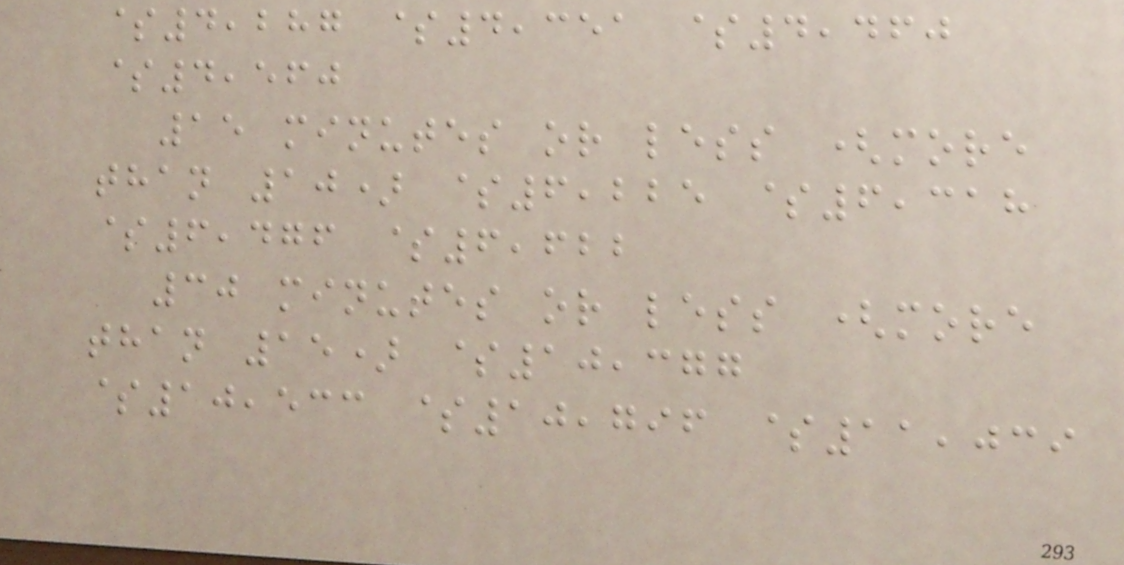$4,287 $4,351 $4,460
$4,560
15 minutes or less (more
than 10) $6,225 $6,318
$6,476 $6,622
30 minutes or less (more
than 15) $10,377
$10,533 $10,796 $11,039
